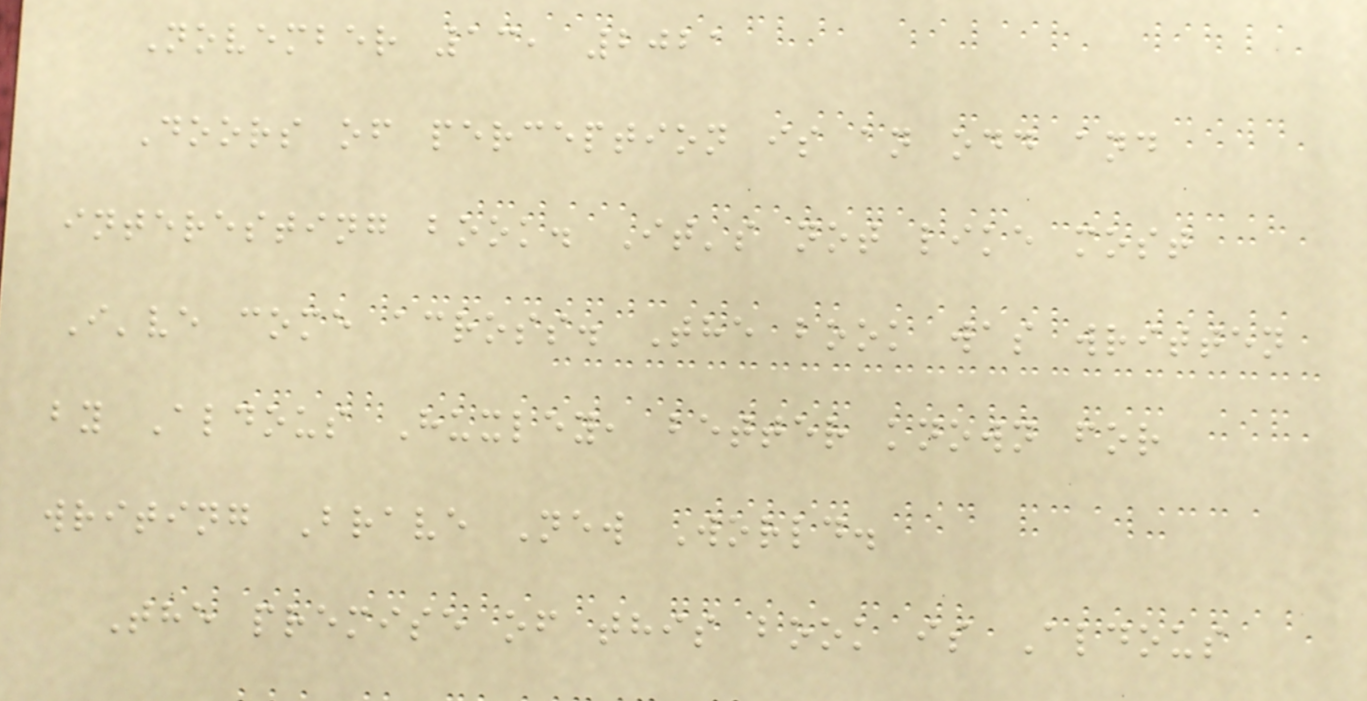November 13, 2021
Doors of perception is an odd and
interesting book. It's not like most
I've come across. The book was written
by Aldous Huxley, better known for
writing Brave New World.
The premise of this book is Aldous
